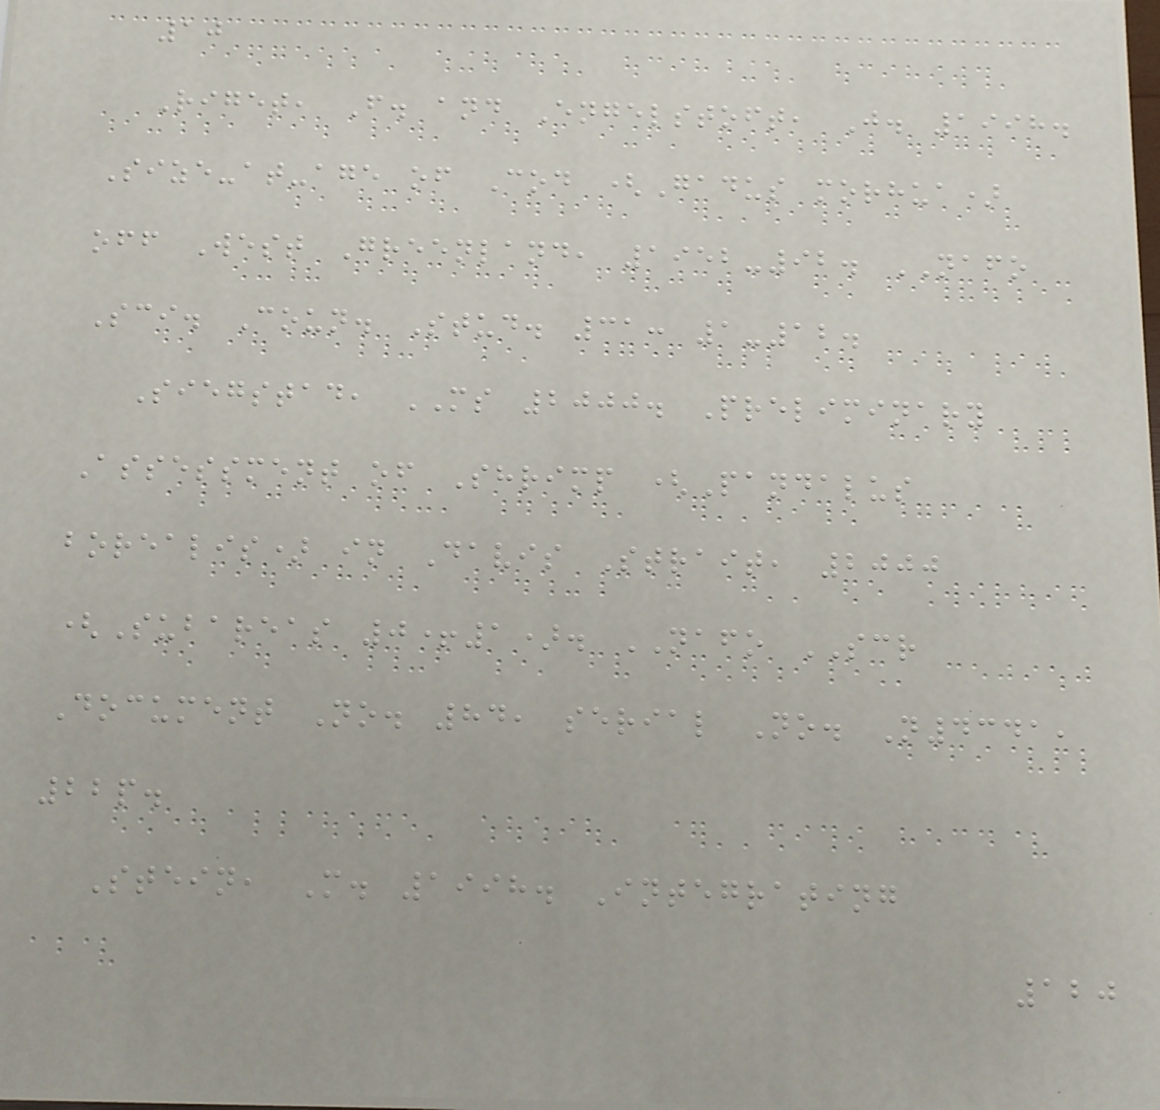10
Riget, F. and Engelstoft, J. 1998.
Size-at-age of Cod (Gadus morhua)
off West Greenland, 1952-92. NAFO
Sci. Coun. Stud. 31: 1-12.
Siegstad, MS 2000. Preliminary
Assessment of Shrimp (Pandalus
borealis) in Davis Strait, 2000
(Subareas 0+1). NAFO SCR
Document No. 84, serial No. N4341,
22p.
Stein, M. 1998. Integrating
120
